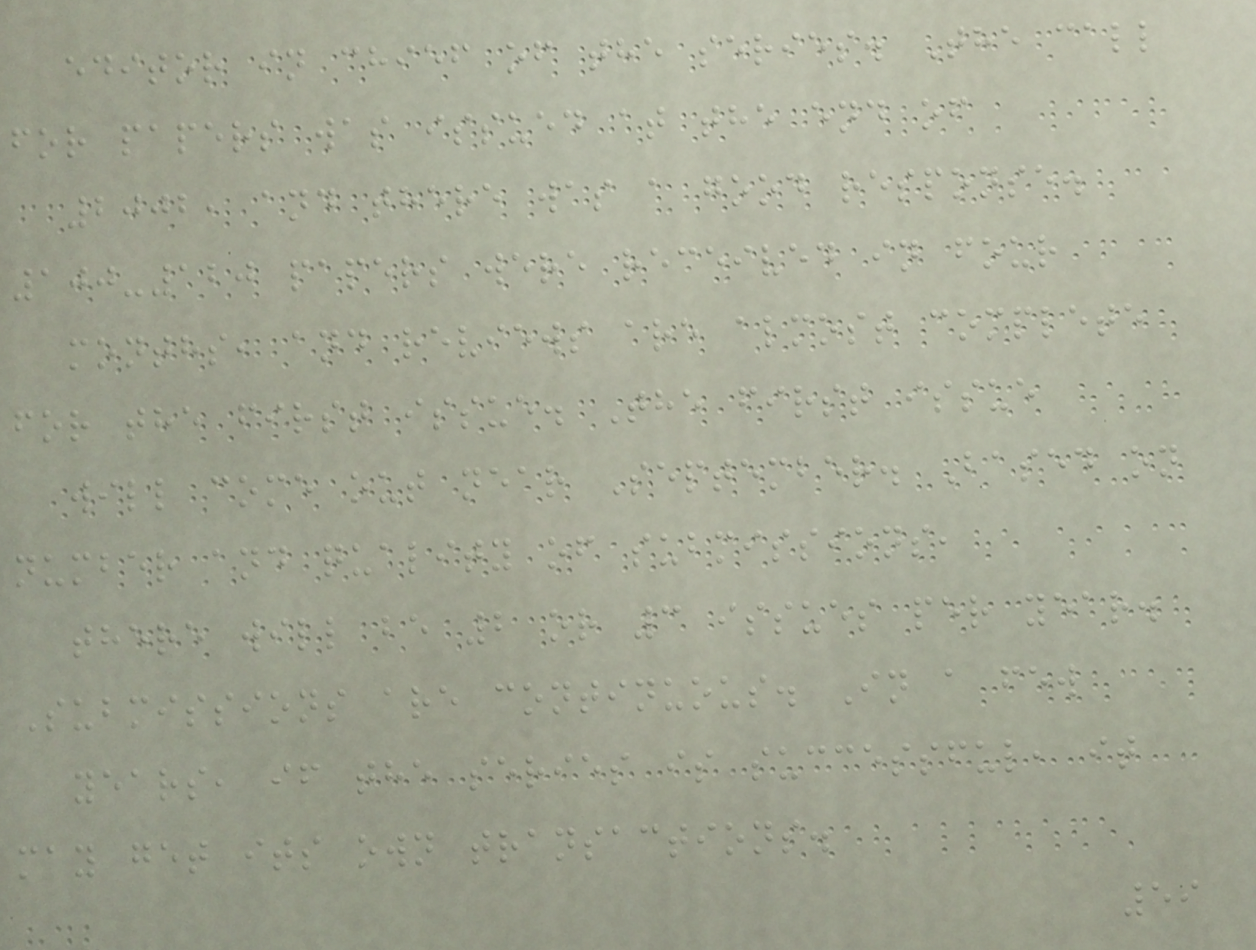editor in chief of the series. The call
for papers was issued at the end of
2002, and there was a good response.
100-120 papers were received in four
months, and reviews are almost complete
for the first issue. The first issue
will come out near September. Based on
number and quality of submissions,
there will be 2 or 3 issues per year.
Submissions are continuous. In a few
years, if the series is successful, it
may get its own transactions.
59
